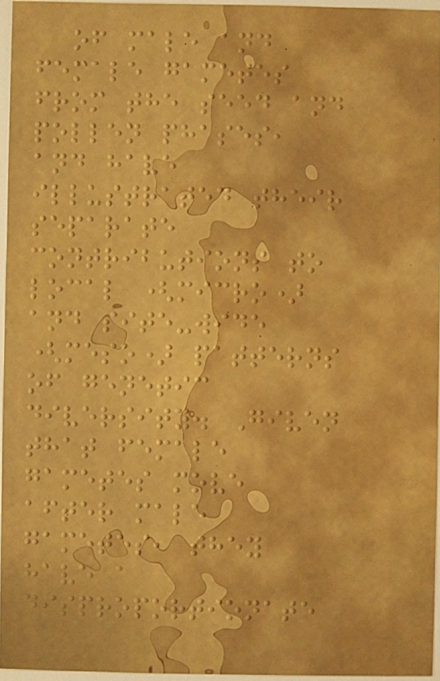of male and
female gametes
from the seed and
pollen phases,
and have
illustrated their
separate
contributions to
local (micro)
and site-wide
(meso) patterns
of genetic
diversity. Given
that female
gametes move
after male
gametes, they
have a
disproportionate
